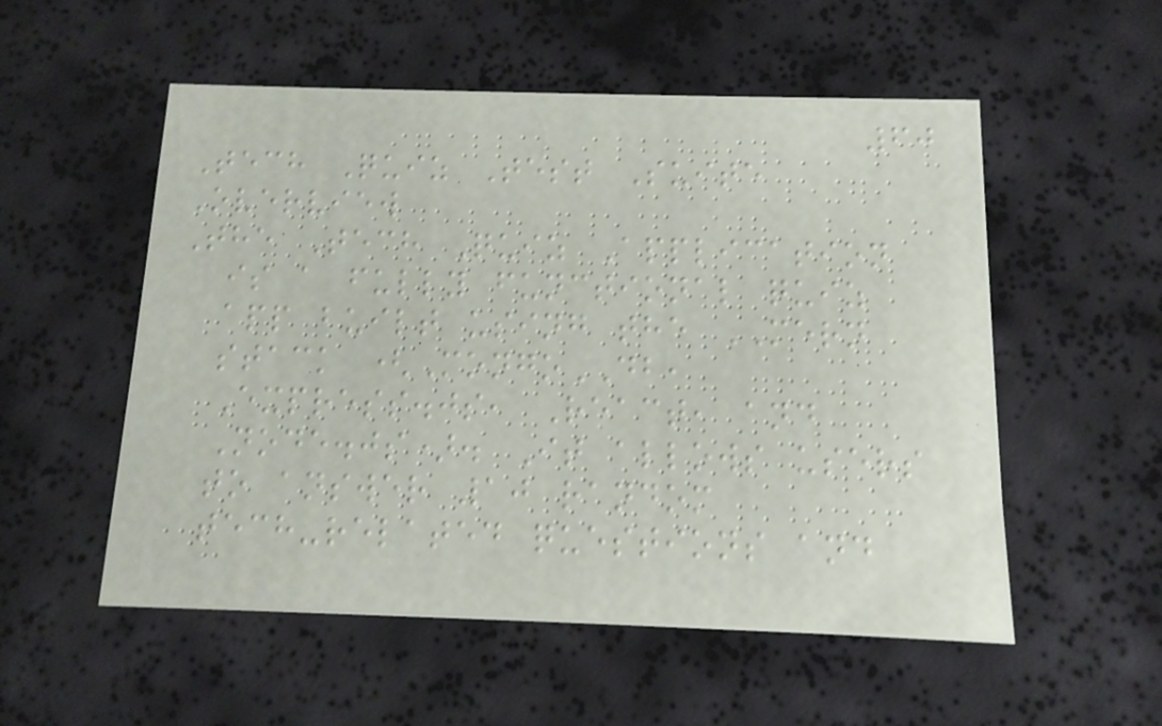60
Tech Quiz Test Suite
Overview
The Tech Quiz Application
is a fully functional quiz
app built using the MERN
stack (MongoDB,
Express.js, React, and
Node.js). It allows users
to answer 10 random
tech-related questions and
